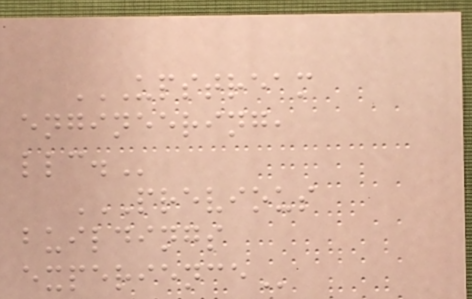UPSTREAM
ENGINEERING,
LLC.
PREVIOUS
BUILDINGS
EXPERIENCE
